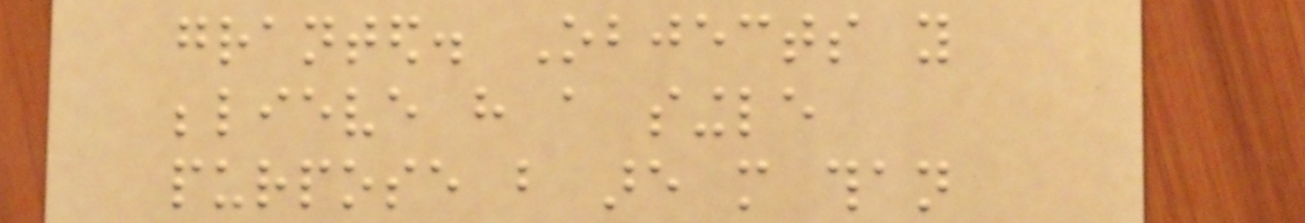granted. Objects you
believe have a single
purpose but are more than
